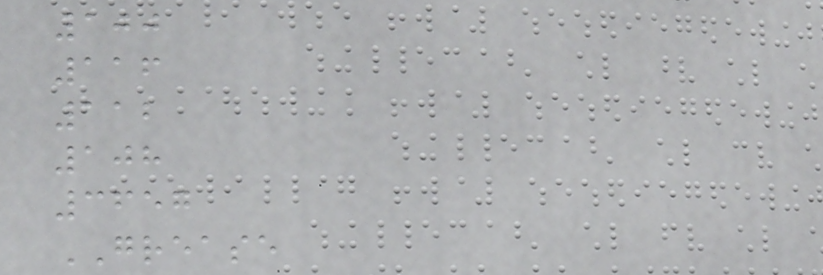100
116
112
108
3657
GREASE
